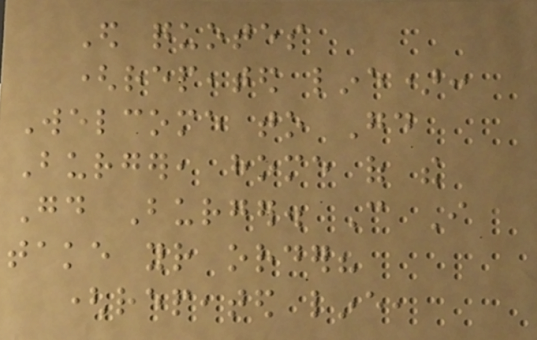Ed quotes
(repeated line):
Welcome to Good
Burger, home of the
Good Burger. Can I
take your order?
(repeated line,
